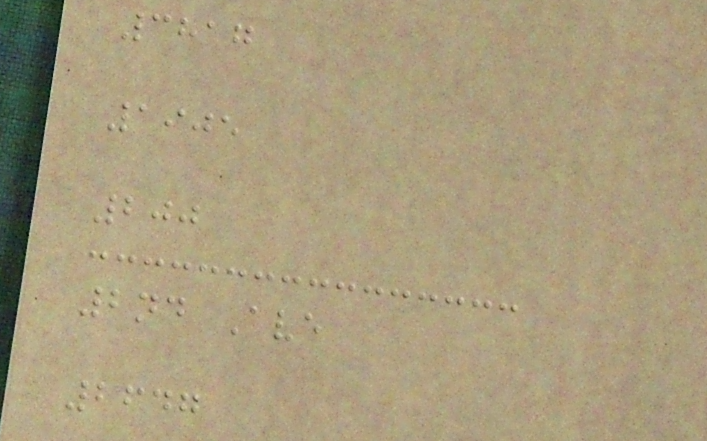3817
1905
200
2nd Ave
2647
